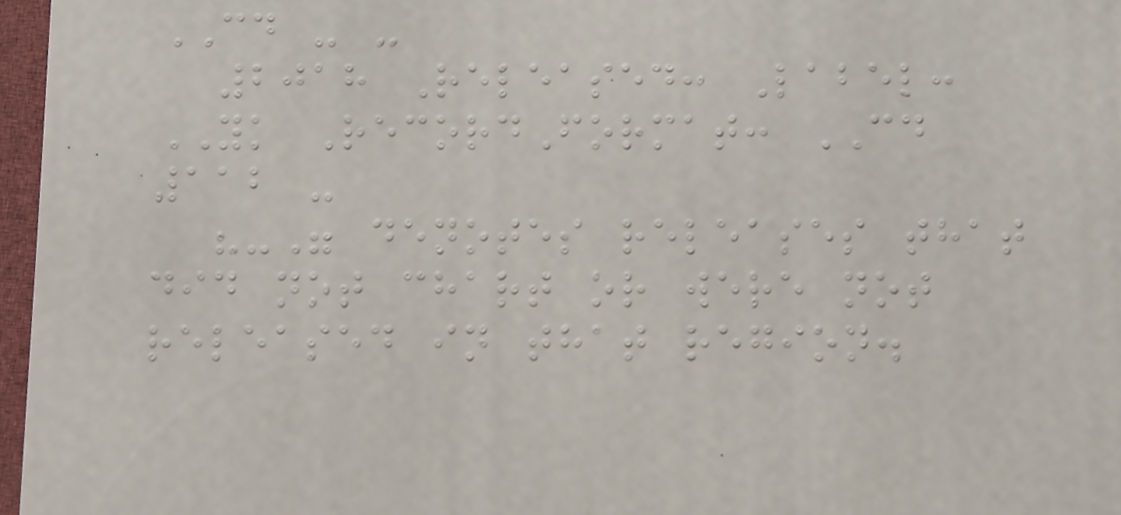CD - -
2018 Released: Label:
YK RecordFormat: CD
112 -
"-" denotes releases that
did not chart or were not
released in that region.
